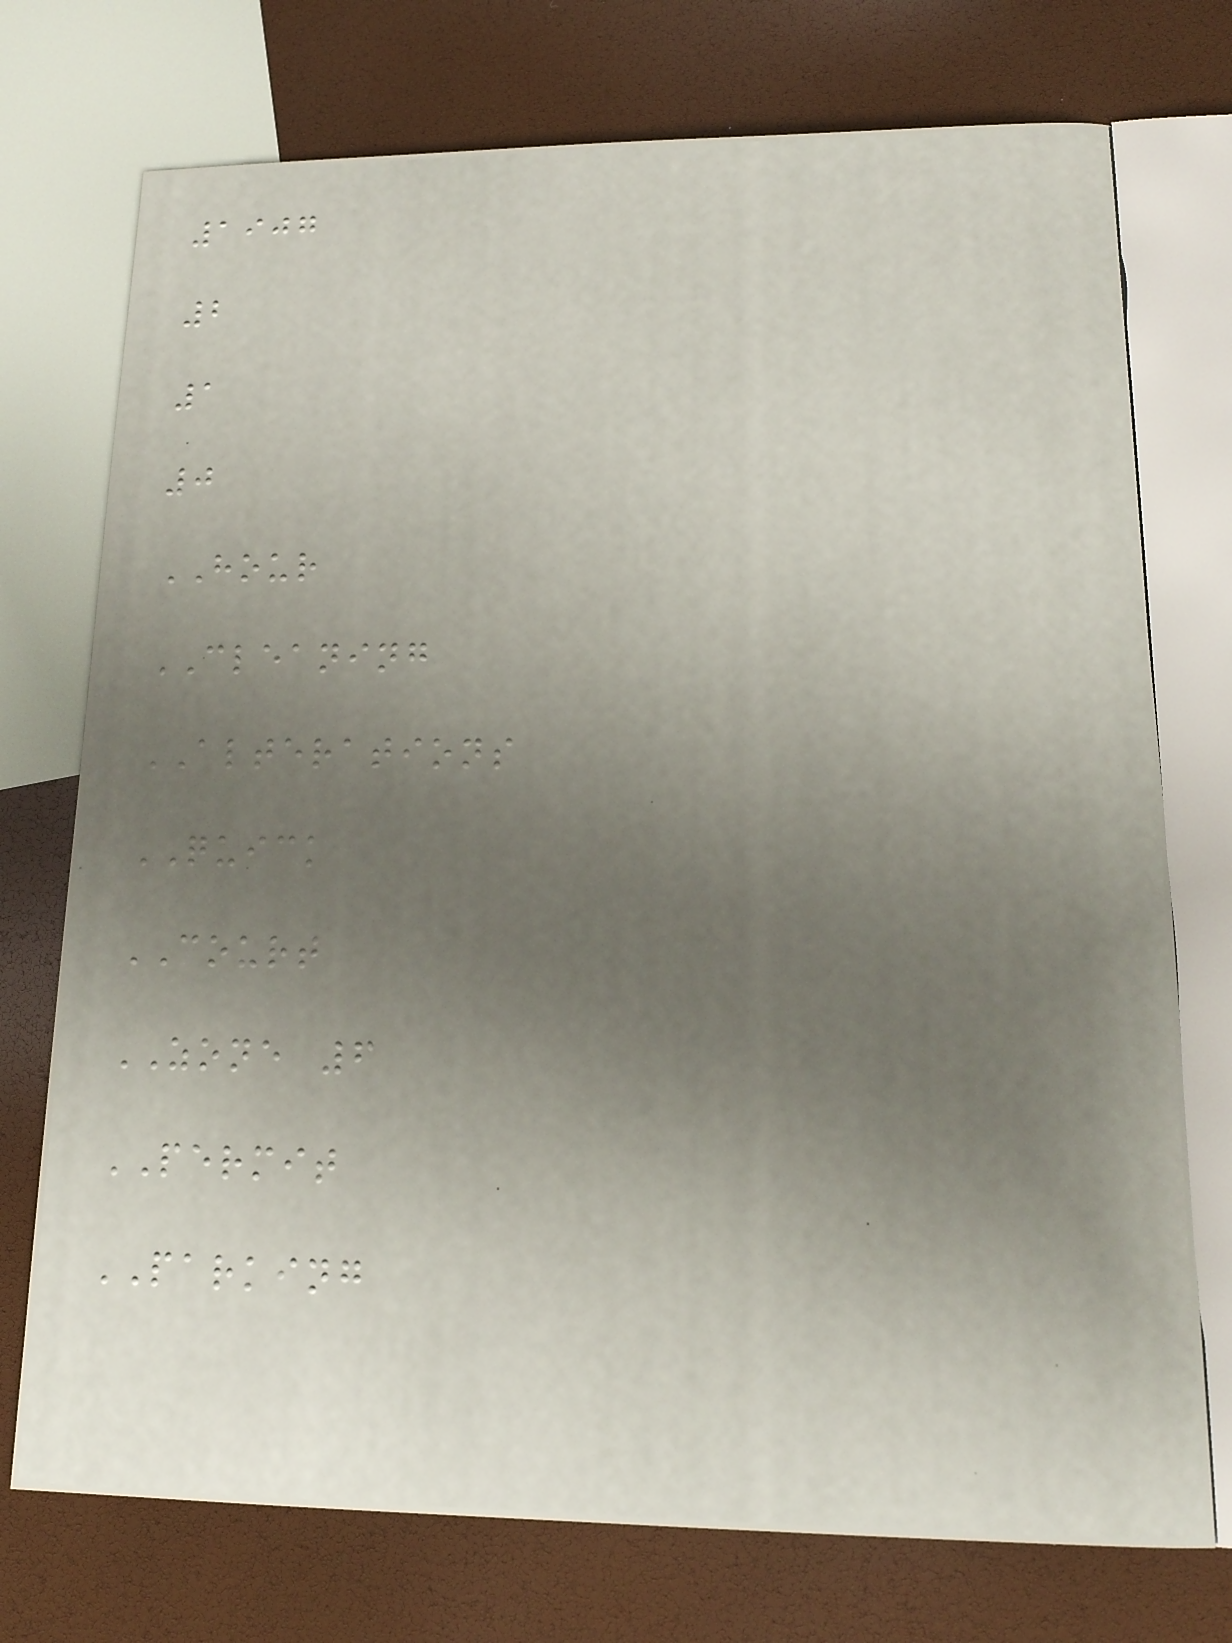1907
2
1
0
HOUR
CLEANING
ALTERATIONS
QUICK
COURT
ZONE 6
PERMIT
PARKING
